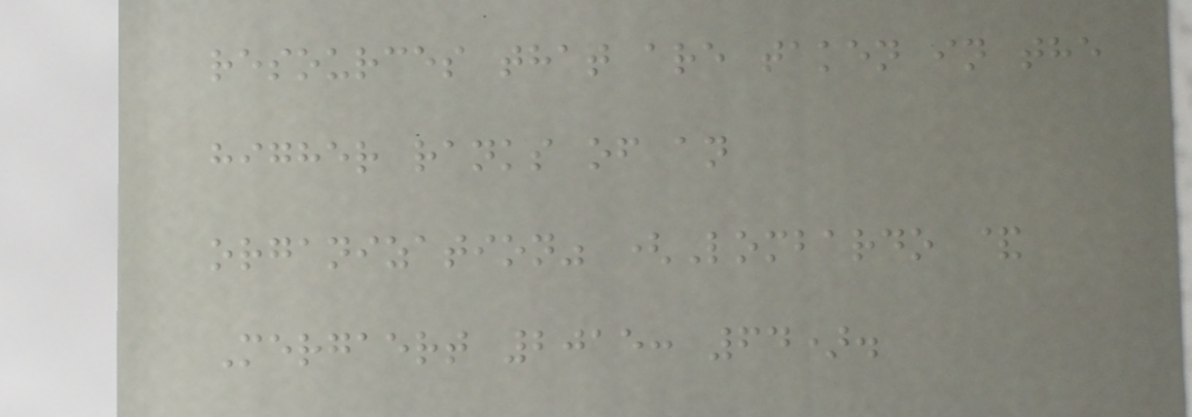resources that are taken in the
higher ranks of an
organization" (Lombardo &
Mergaert 2015: 64).
